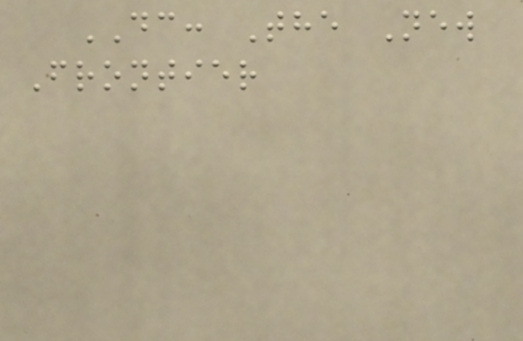DC: The New
Frontier
